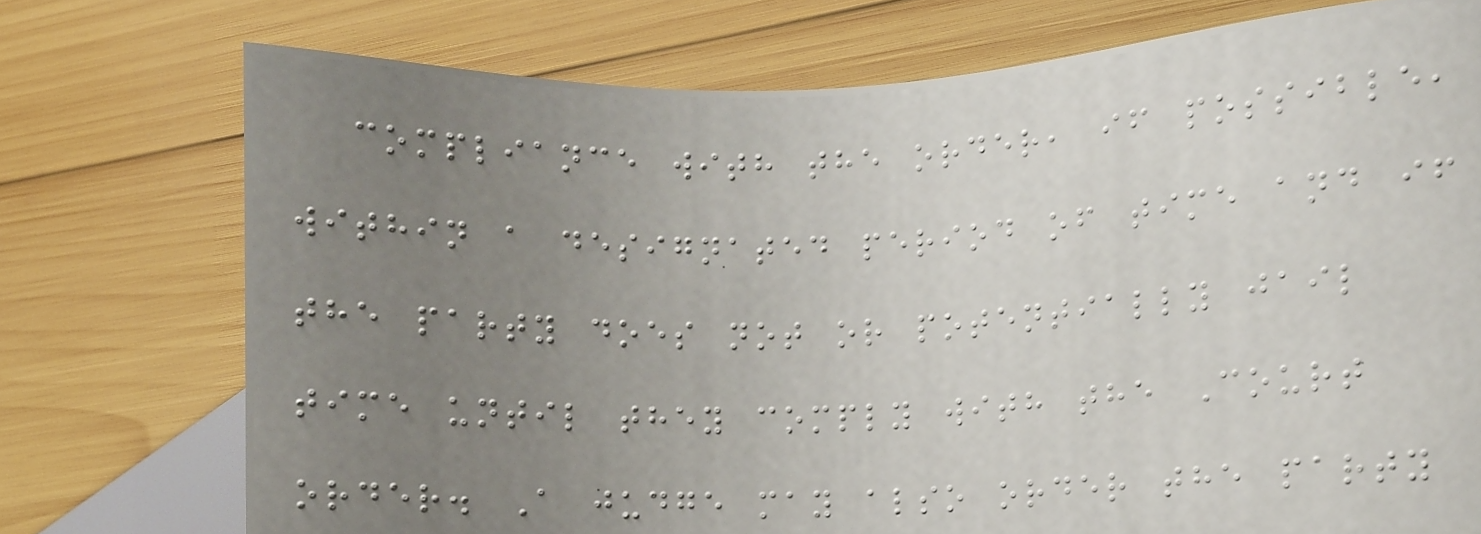compliance with the order, if possible,
within a designated period of time and if
the party does not or potentially jail
time until they comply with the Court
order. A judge may also order the party
